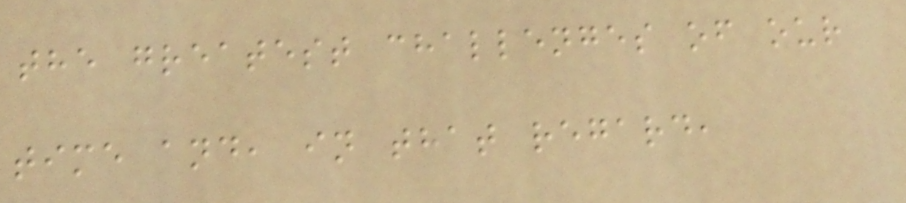the greatest challenges of our
time and, in that regard,
